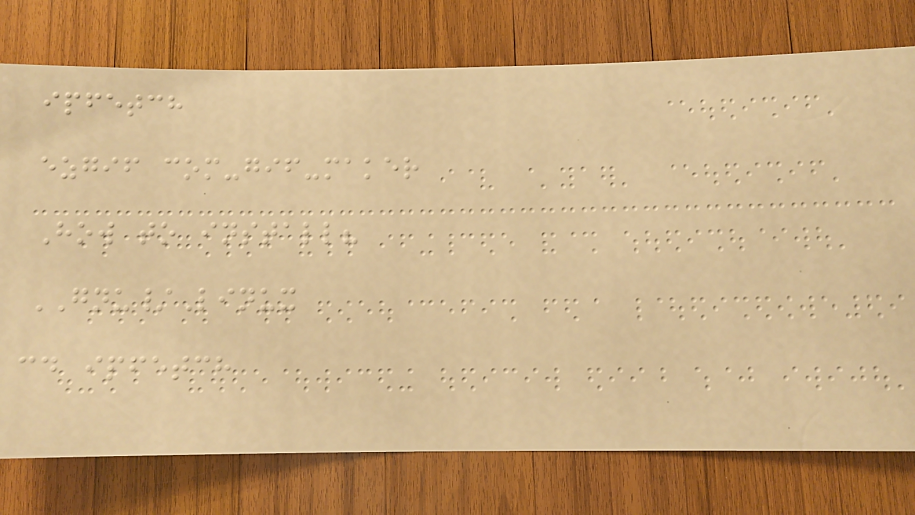ipfetch
ezgif com-gif-maker
How to install?
GNU/Linux
cd ipfetch
